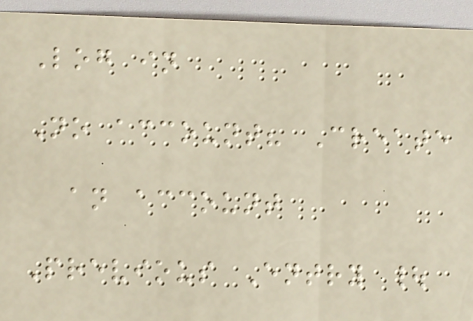Log in
No account? Create
an account
Previous Entry |
